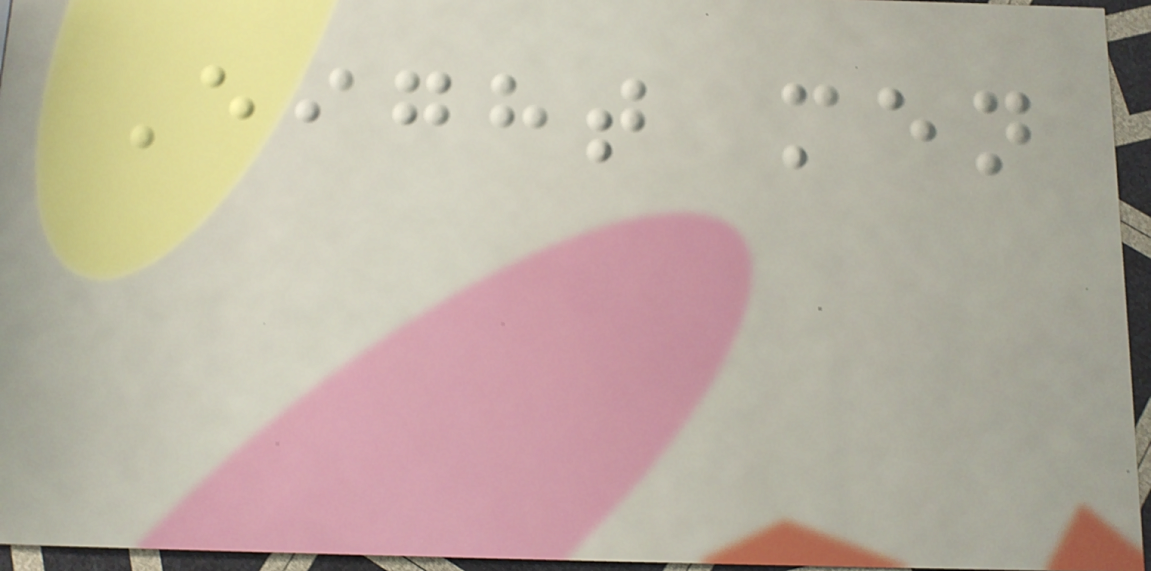Eight men
